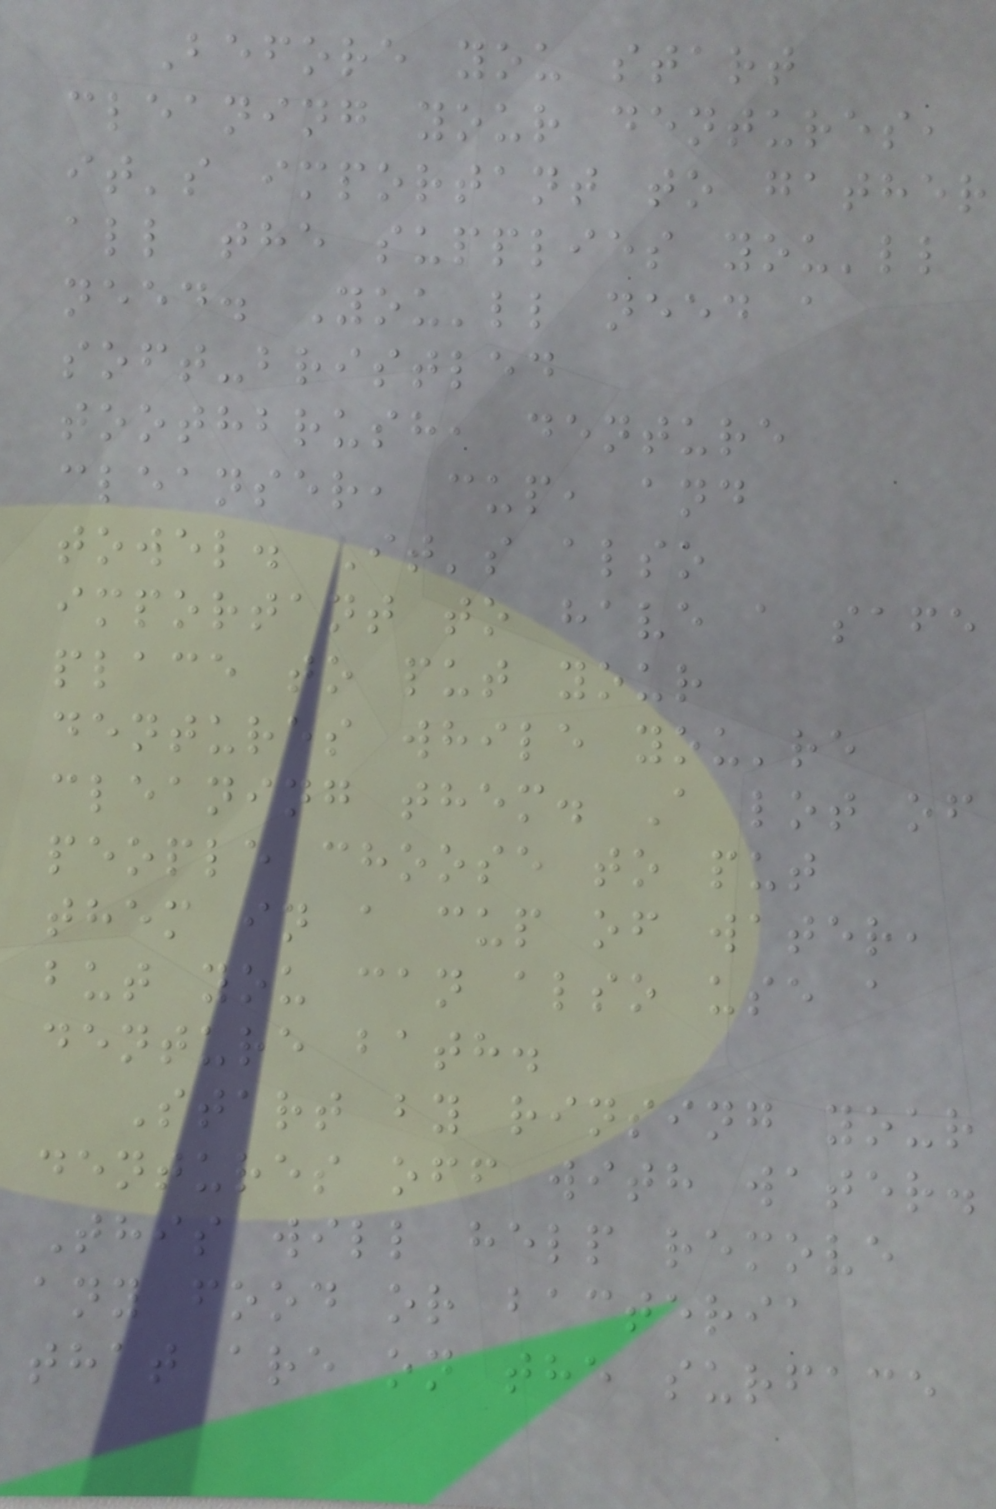Before you start
cleaning your dentures,
it's important to gather
all the supplies you'll
need. You'll need a
soft-bristled
toothbrush, denture
cleanser, cup, and
towel. It's also
important to have a safe
place to put your
dentures while you're
cleaning them. A lot of
people choose to put
them in a cup of water,
but you can also use a
denture bath.
Start by rinsing your
dentures off with water.
This will help remove
any food or bacteria
that are on the surface
